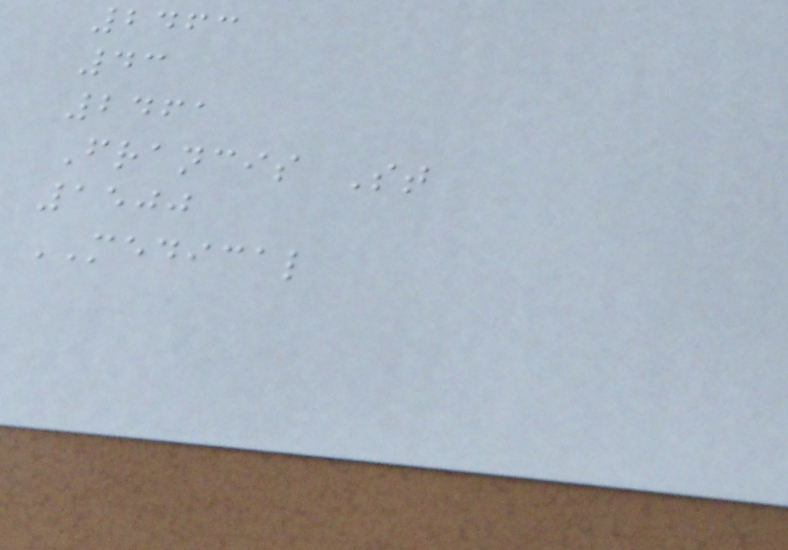2463
43
2461
Francis St
1500
MEDICAL
